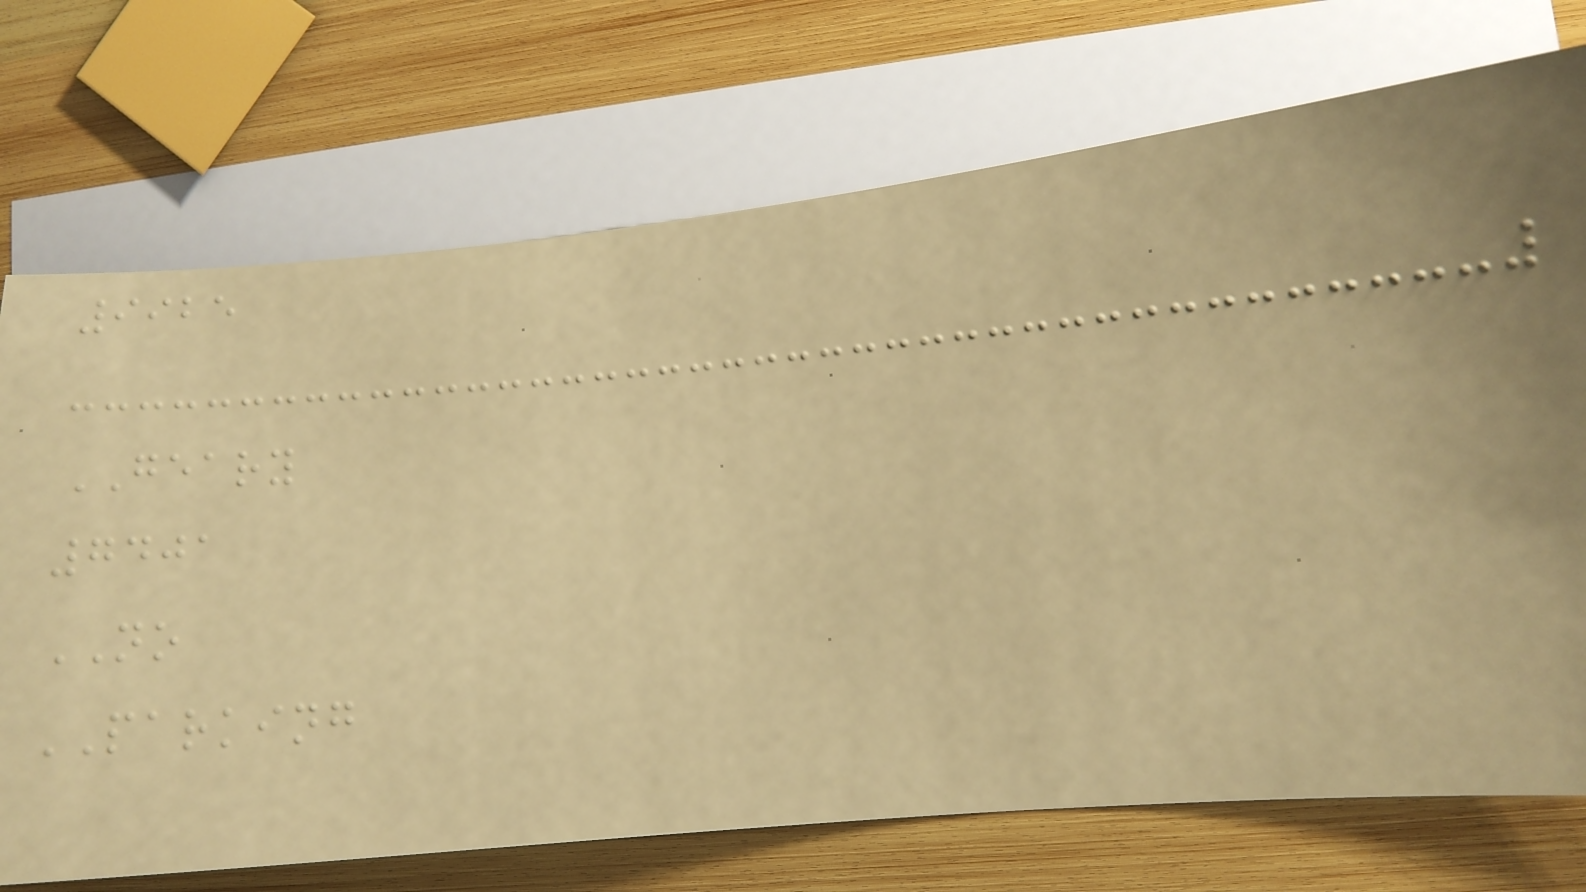9925
GEARY
7401
NO
PARKING
